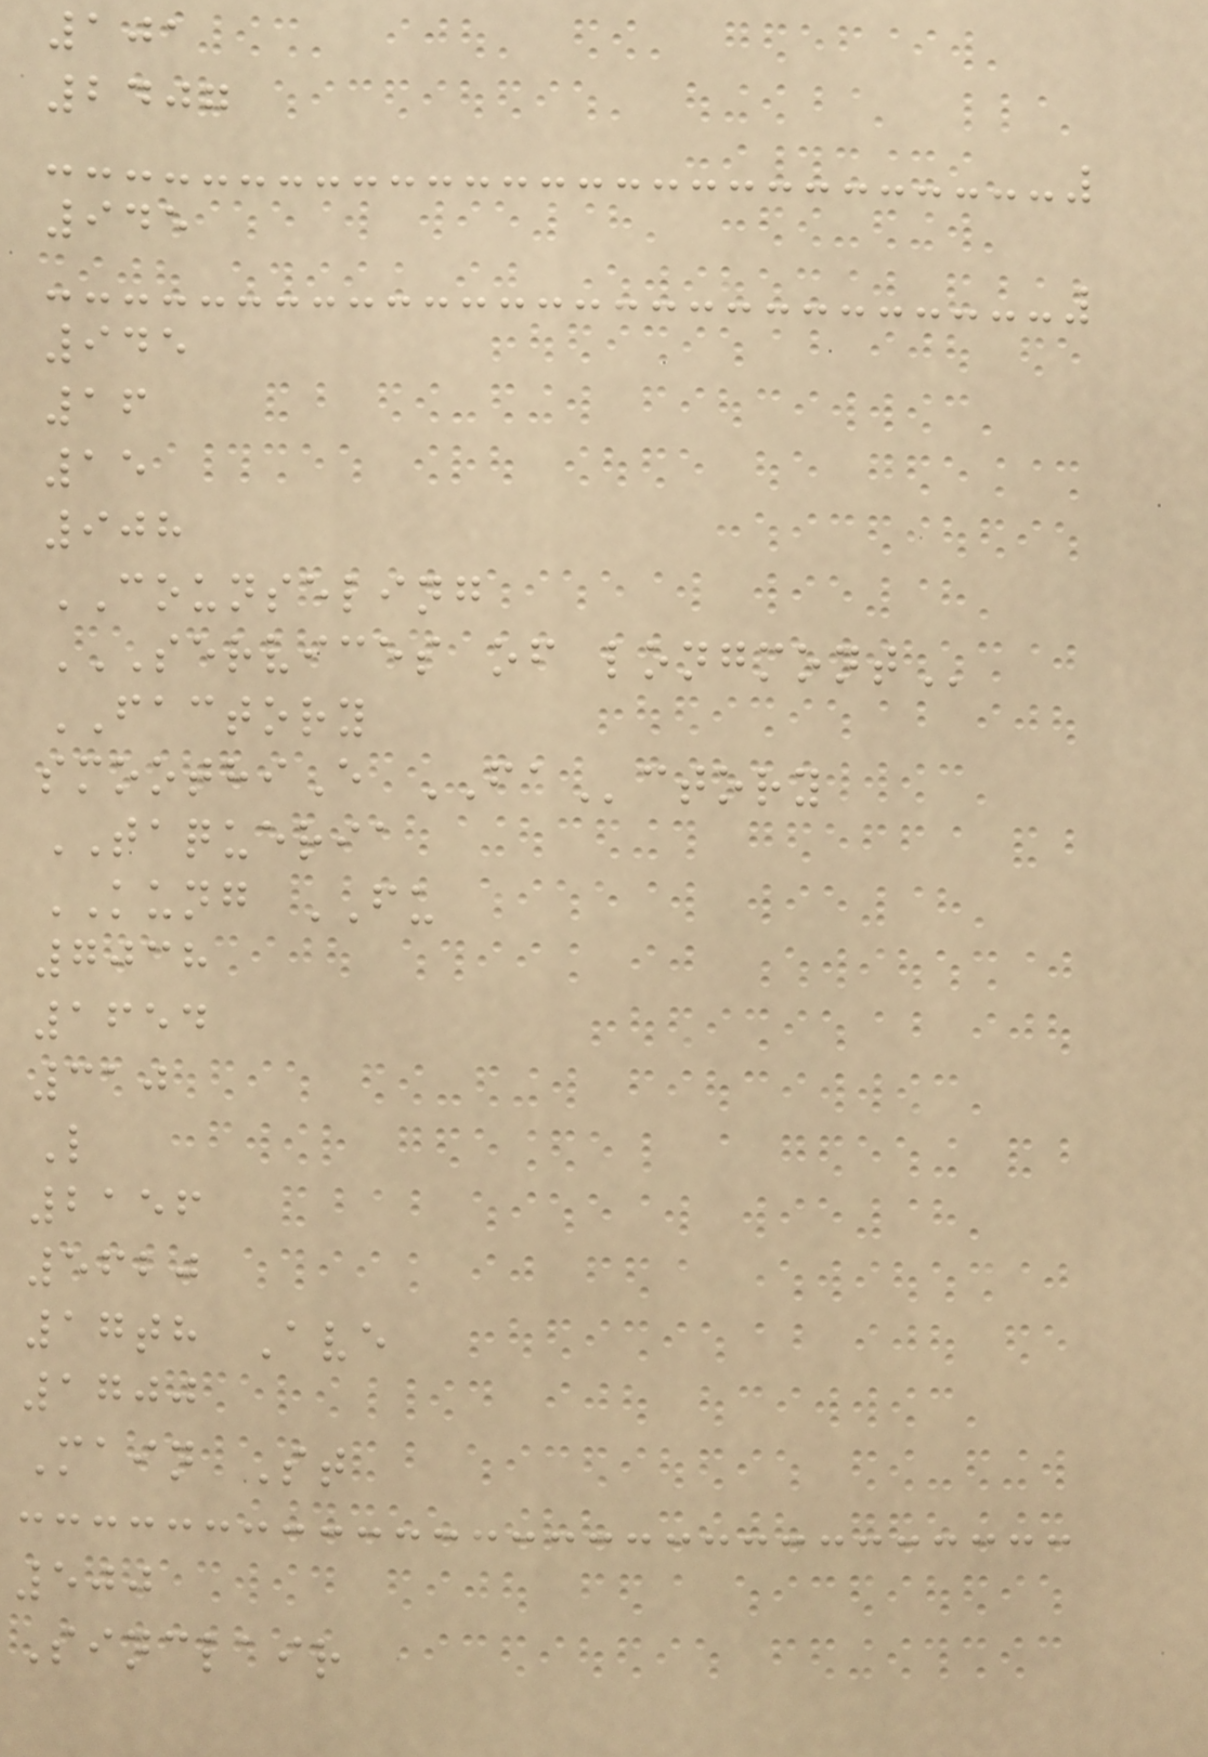101
2407
945
945
16
15
908
COUNSELING
SERVICES OF LONGMONT
FACTORY
smoothiE FActory
TAQUERIA
KUNG FU
7038
1654
310
L
2156
5620
17th Ave
1700
Main St
500
Sinclair
